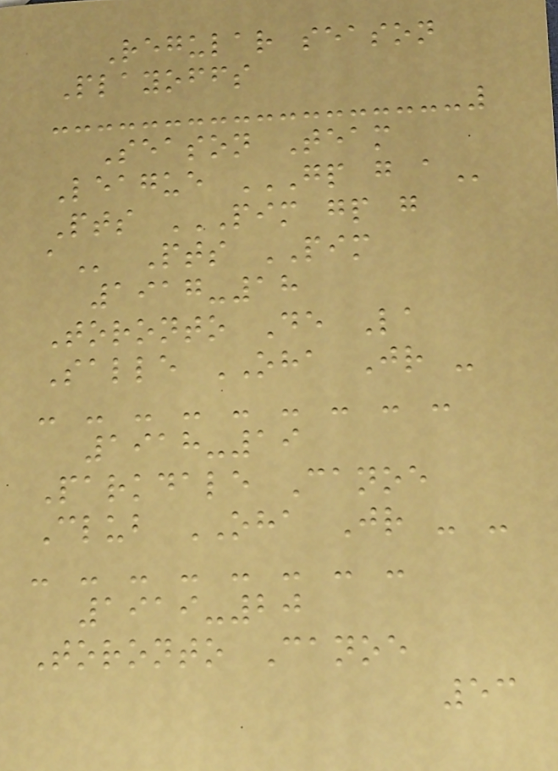Regular season
Playoffs
Season Team
League GP G A
Pts PIM GP G
A Pts PIM
1917-18
Toronto De La
Salle OHA Jr -
- - - - - - - - -
1918-19
Parkdale Canoe
Club OHA Jr - -
- - - - - - - -
1919-20
Toronto Canoe
53
